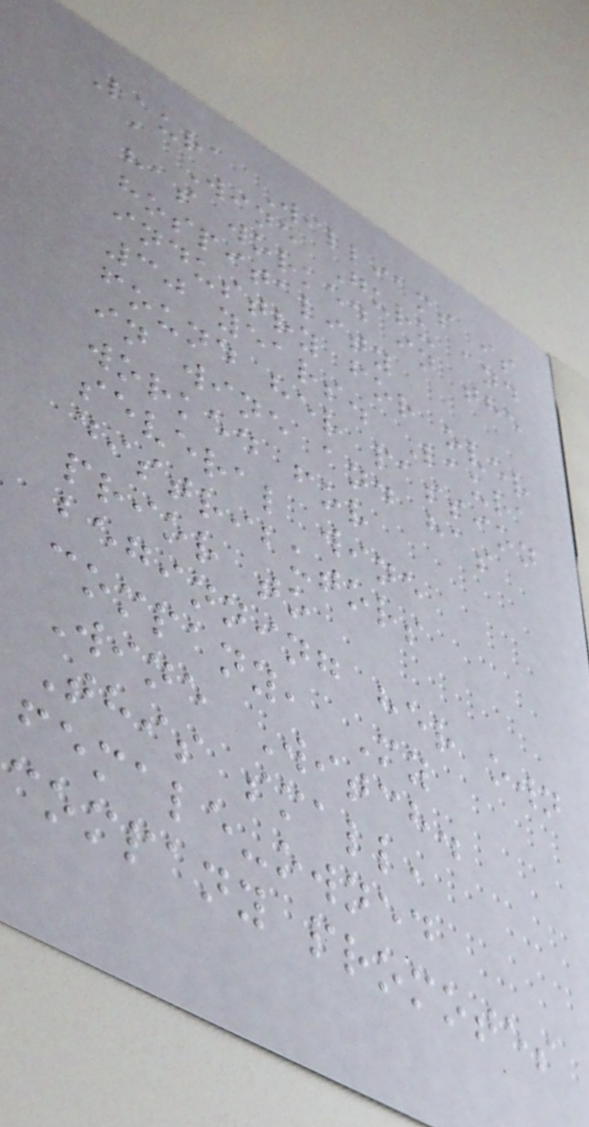Laura Williams is
a Wine Guru and
has worked in the
hospitality
industry for over
30 years. Laura
found her passion
in wine and has
worked for
several wine
distributors
prior to
beginning her own
company, My
Wine Witch.
This small,
female-owned
company promotes
